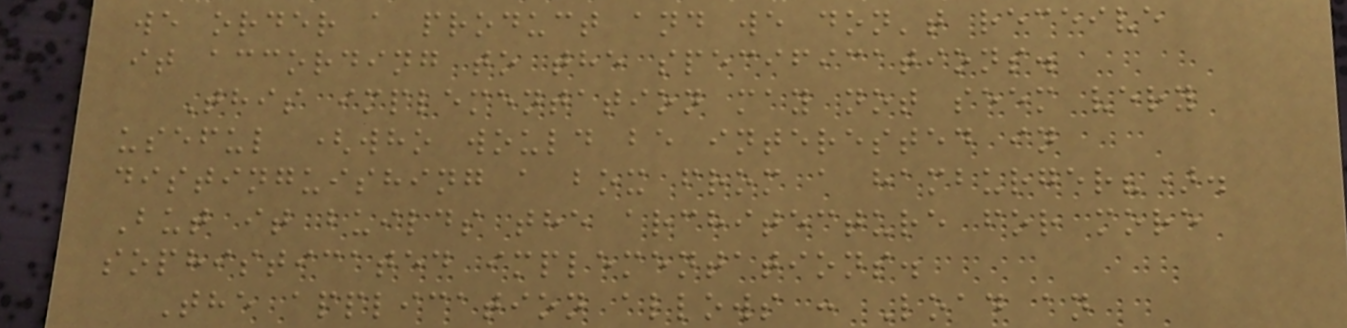we order a product and we don't receive
it according to the specifications.
This implementation may not seem very
useful (who would be interested in
distinguishing a box from a hamburger?).
But it builds the architecture for more
sophisticated implementations.
The application allows : Load an
